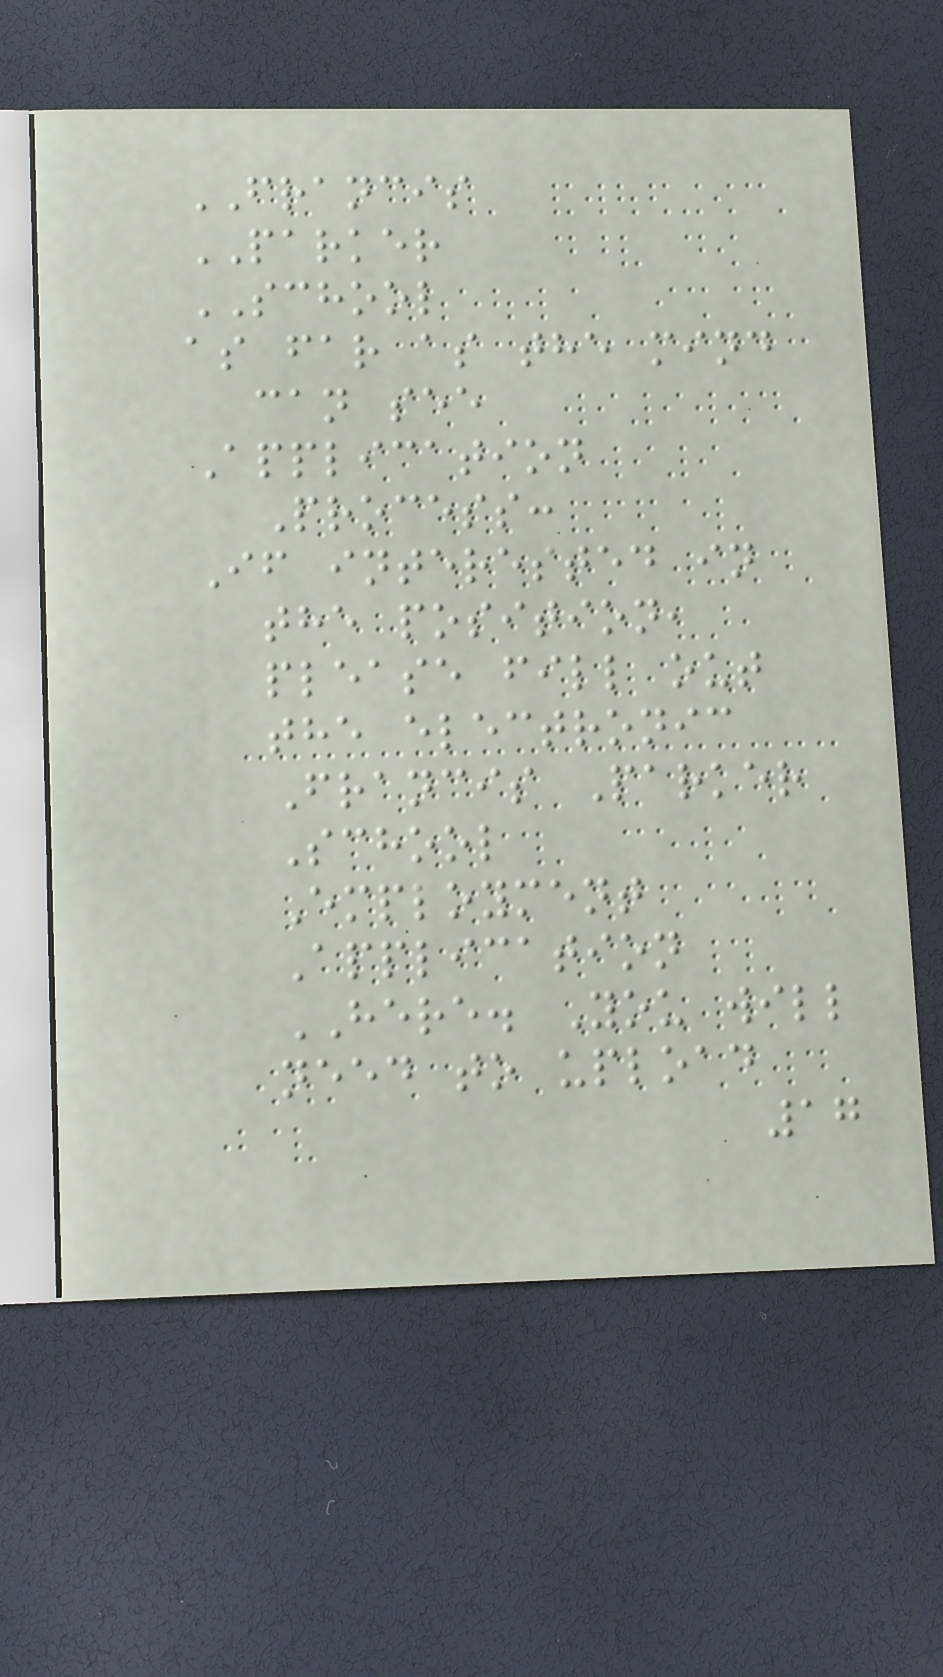FRANCIS
PARKER
SCHOOL
as far as the mind
can see
Application
Process:
If interested in
the position,
please fill out
the electronic
Francis Parker
School
Employment
Application
HERE. You will
need to upload
17
